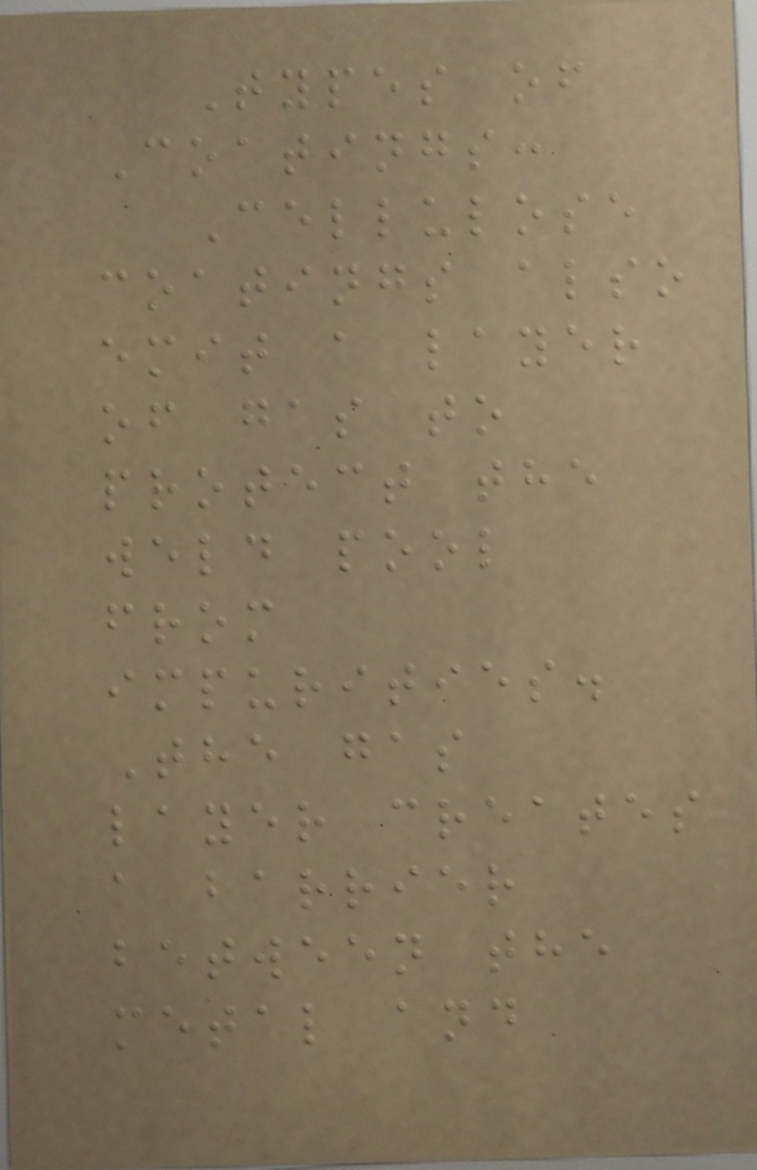Types of
Coatings:
Cellulose
coatings also
emit a layer
of gas to
protect the
weld pool
from
impurities.
The gas
layer creates
a barrier
between the
metal and
